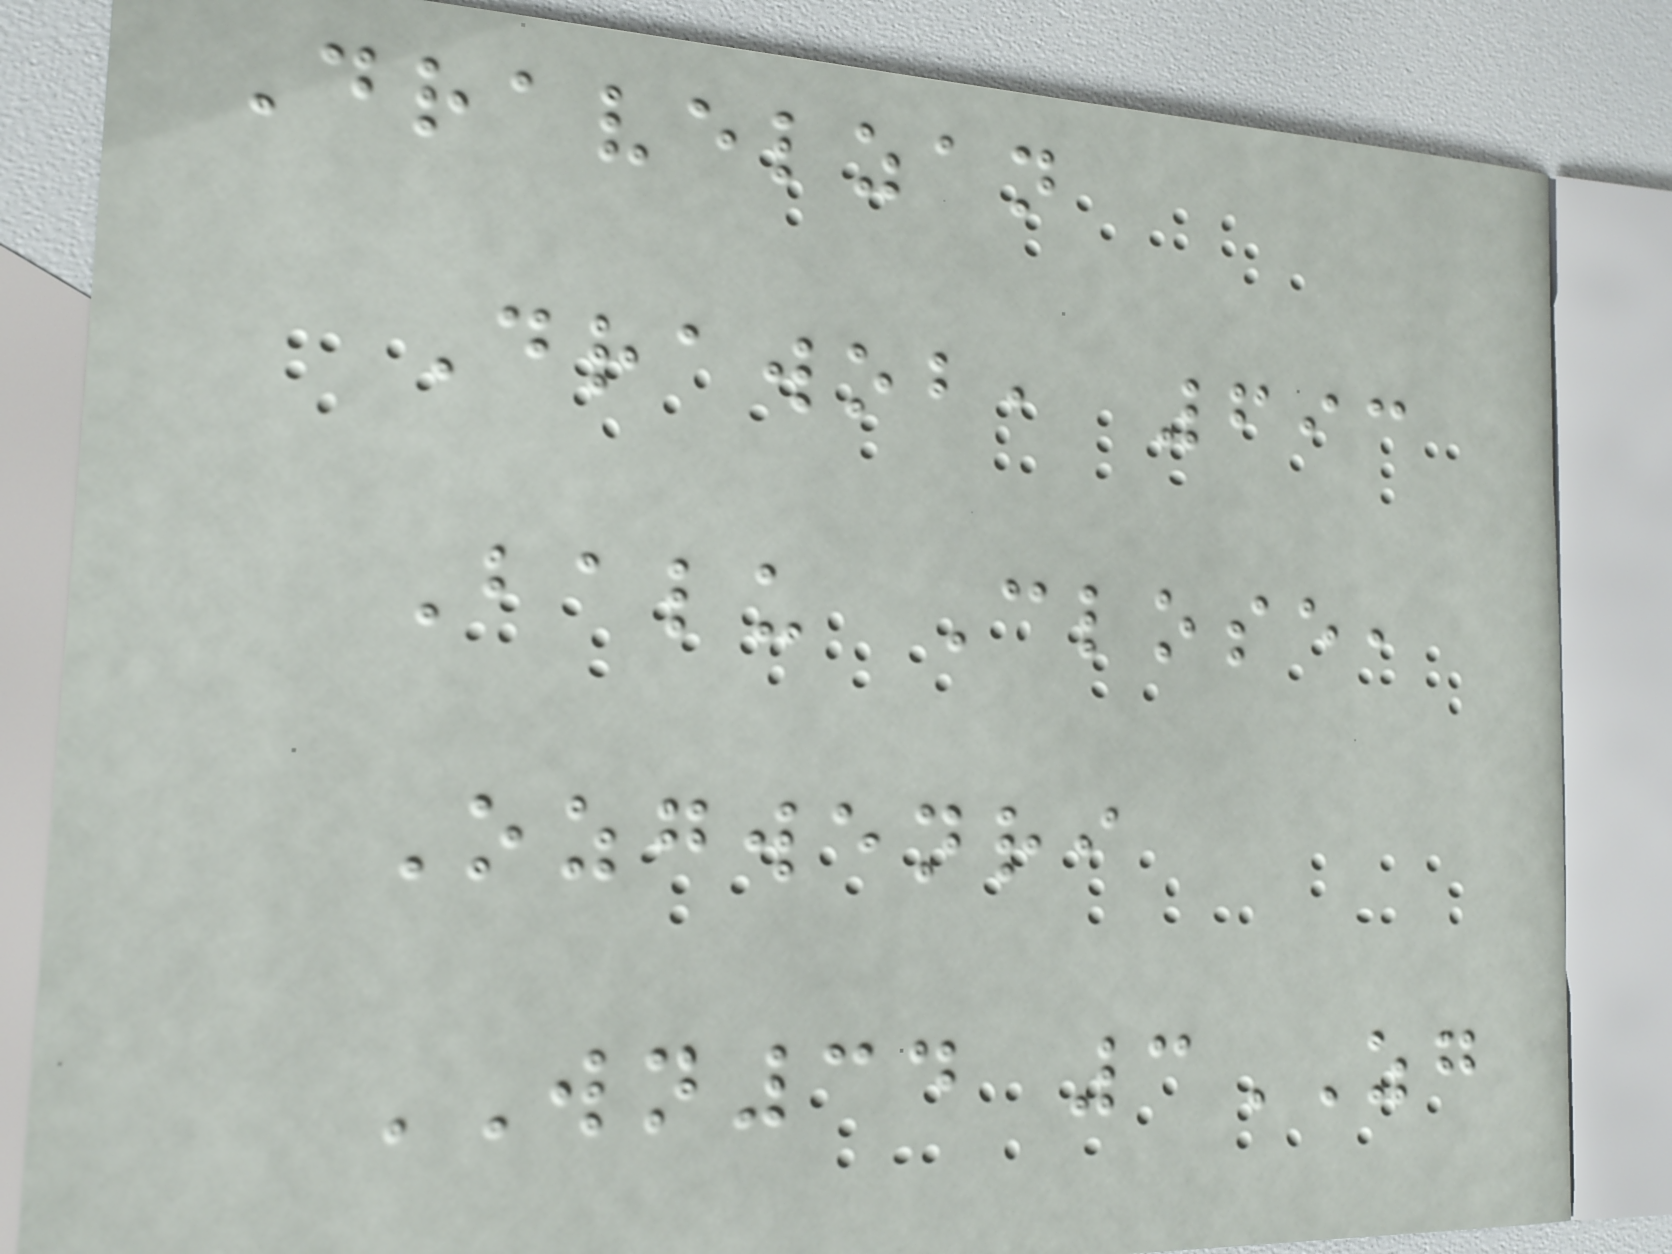Dravelzan
Drawob, 693
Balu Close,
Ozgwenri
WN34 3ZG
